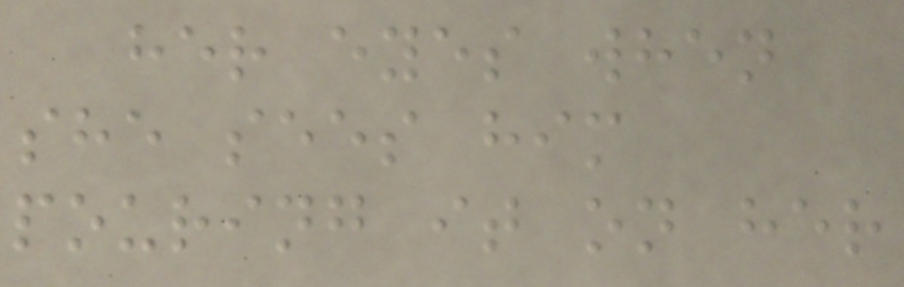her eyes when
she sees him
pouring it on her
